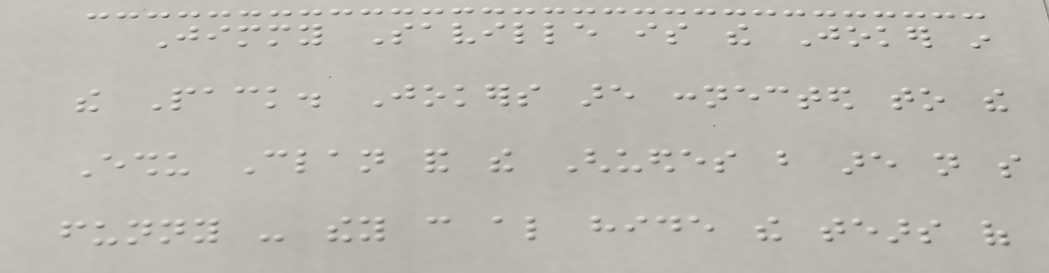Jimmy Saville is the Joker in
the Pack. Jokers are connected to the
Eshu Clan and the Ghuedes but are not so
funny - they can also hide the tears of
